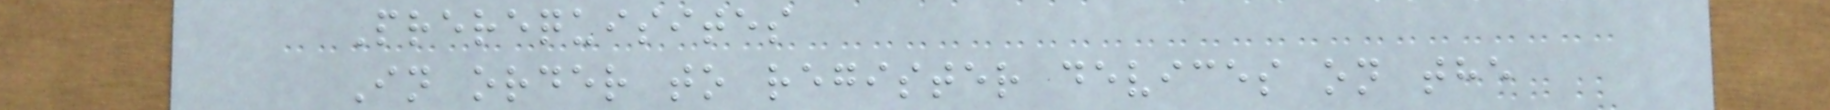Prerequisites
In order to register devices on the
